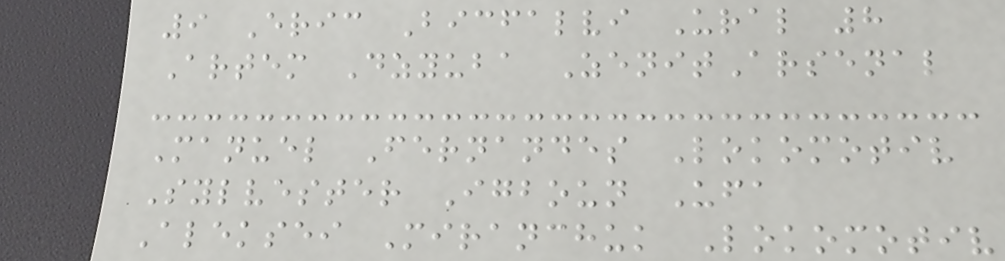9 Eric Bicfalvi Ural 8
Artem Dzyuba ZenitArsenal
Manuel Fernandes Lokomotiv
Sylvester Igboun Ufa
Aleksei Miranchuk Lokomotiv
